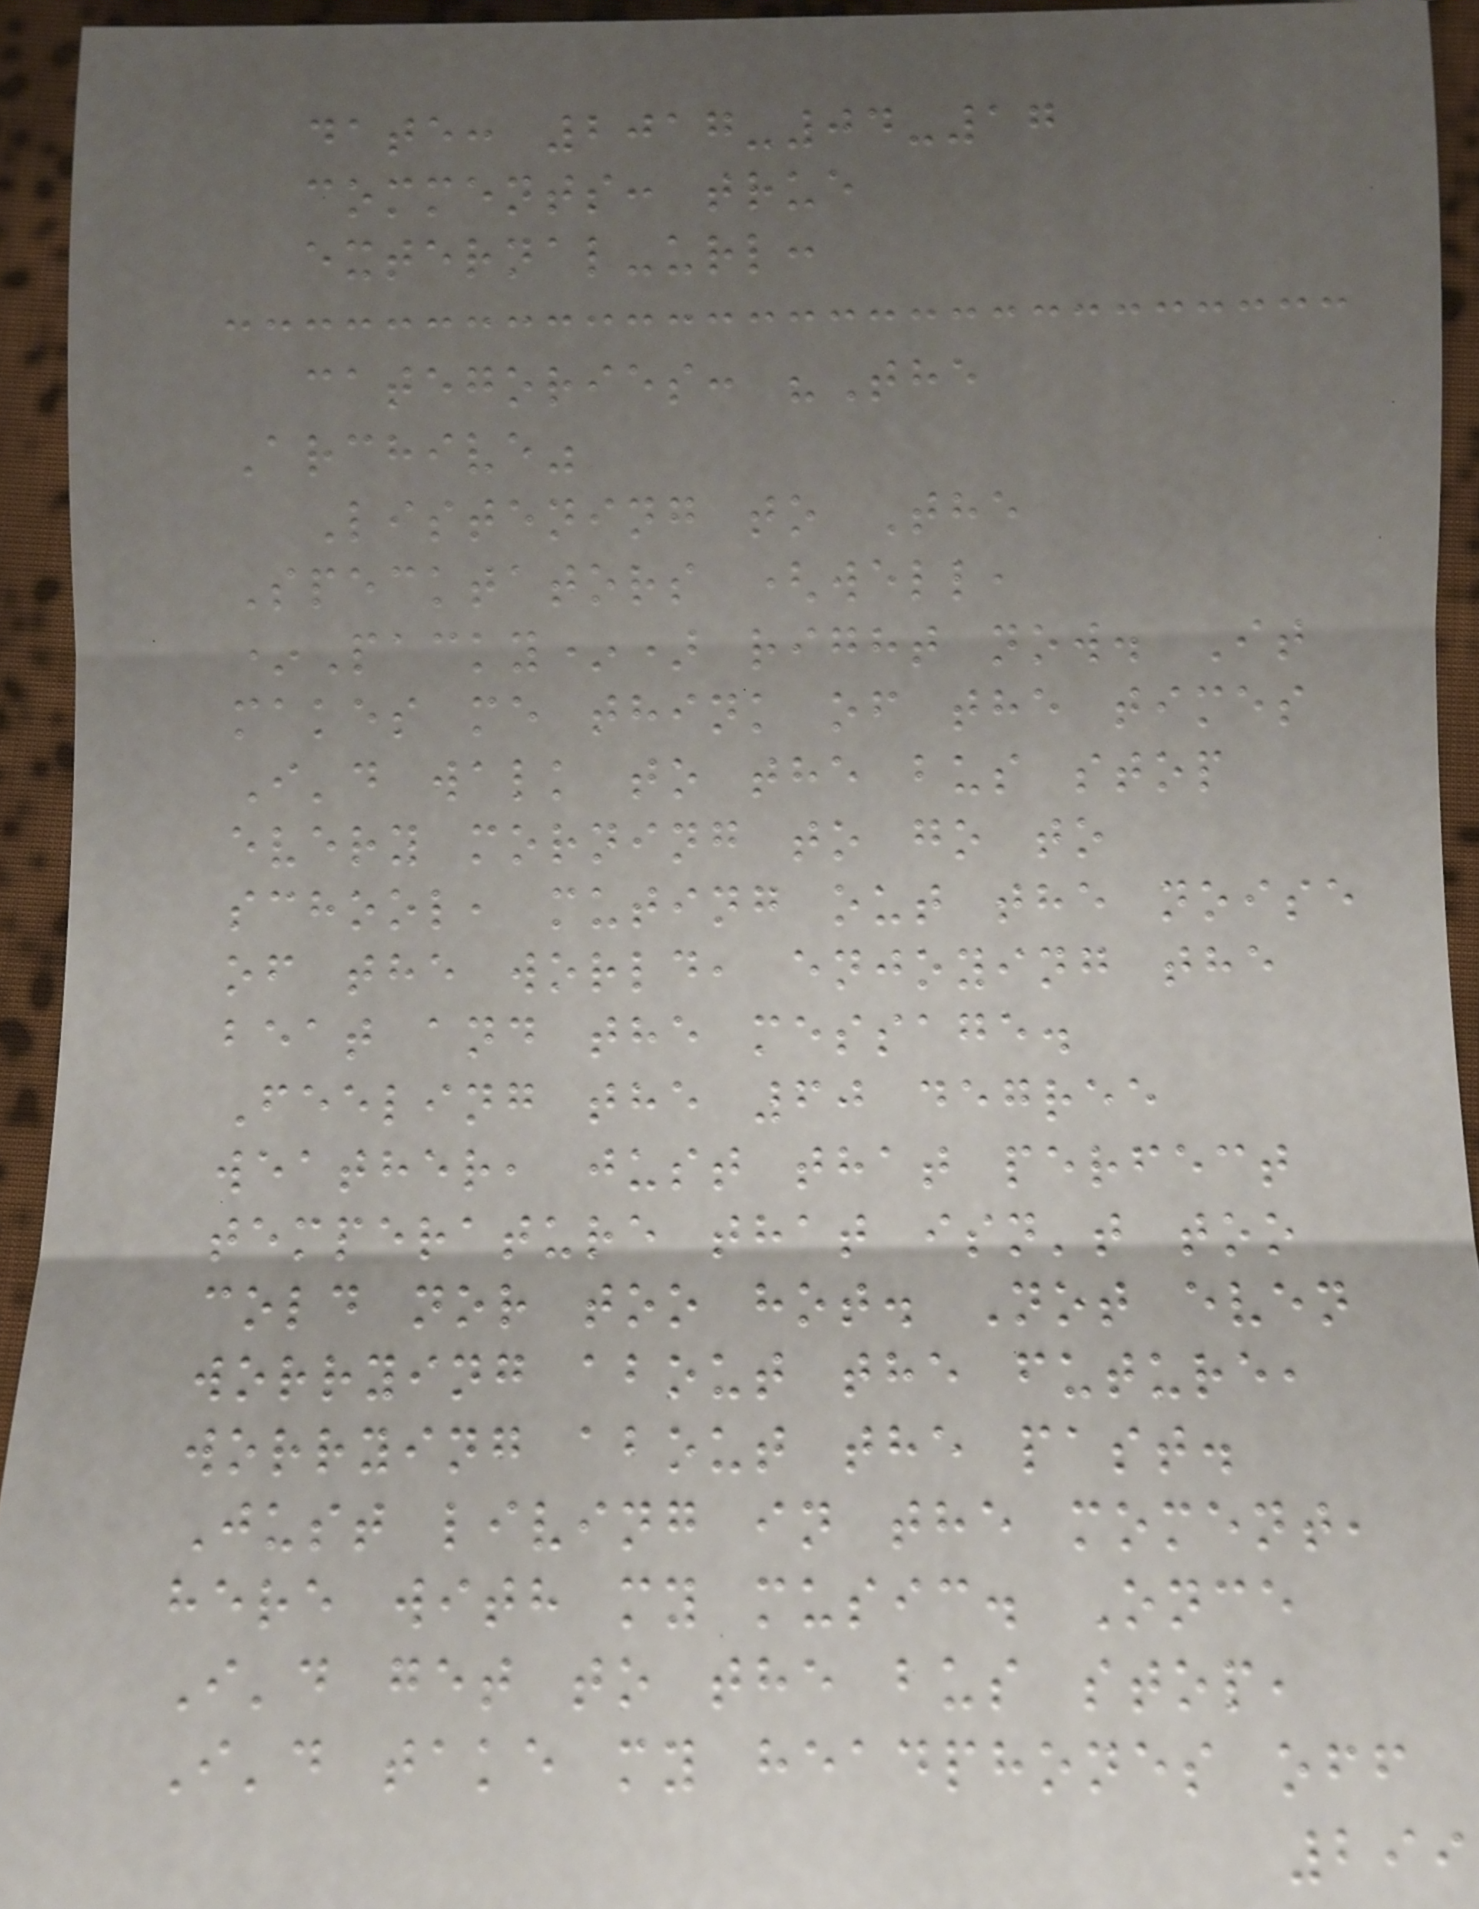date: 2017-04-17
comments: true
external-url:
categories: "The
Archive"
Listening to The
Specktators (well,
*Packy*) right now. It
makes me think of the times
I'd walk to the bus stop
every morning to go to
school, muting out the noise
of the world, enjoying the
beat and the message.
Feeling the 60 degree
weather, just that perfect
temperature that isn't too
cold nor too hot. Not even
worrying about the future,
worrying about the past.
Just living in the moment,
here with my music. Once
I'd get to the bus stop,
I'd take my headphones off
299
